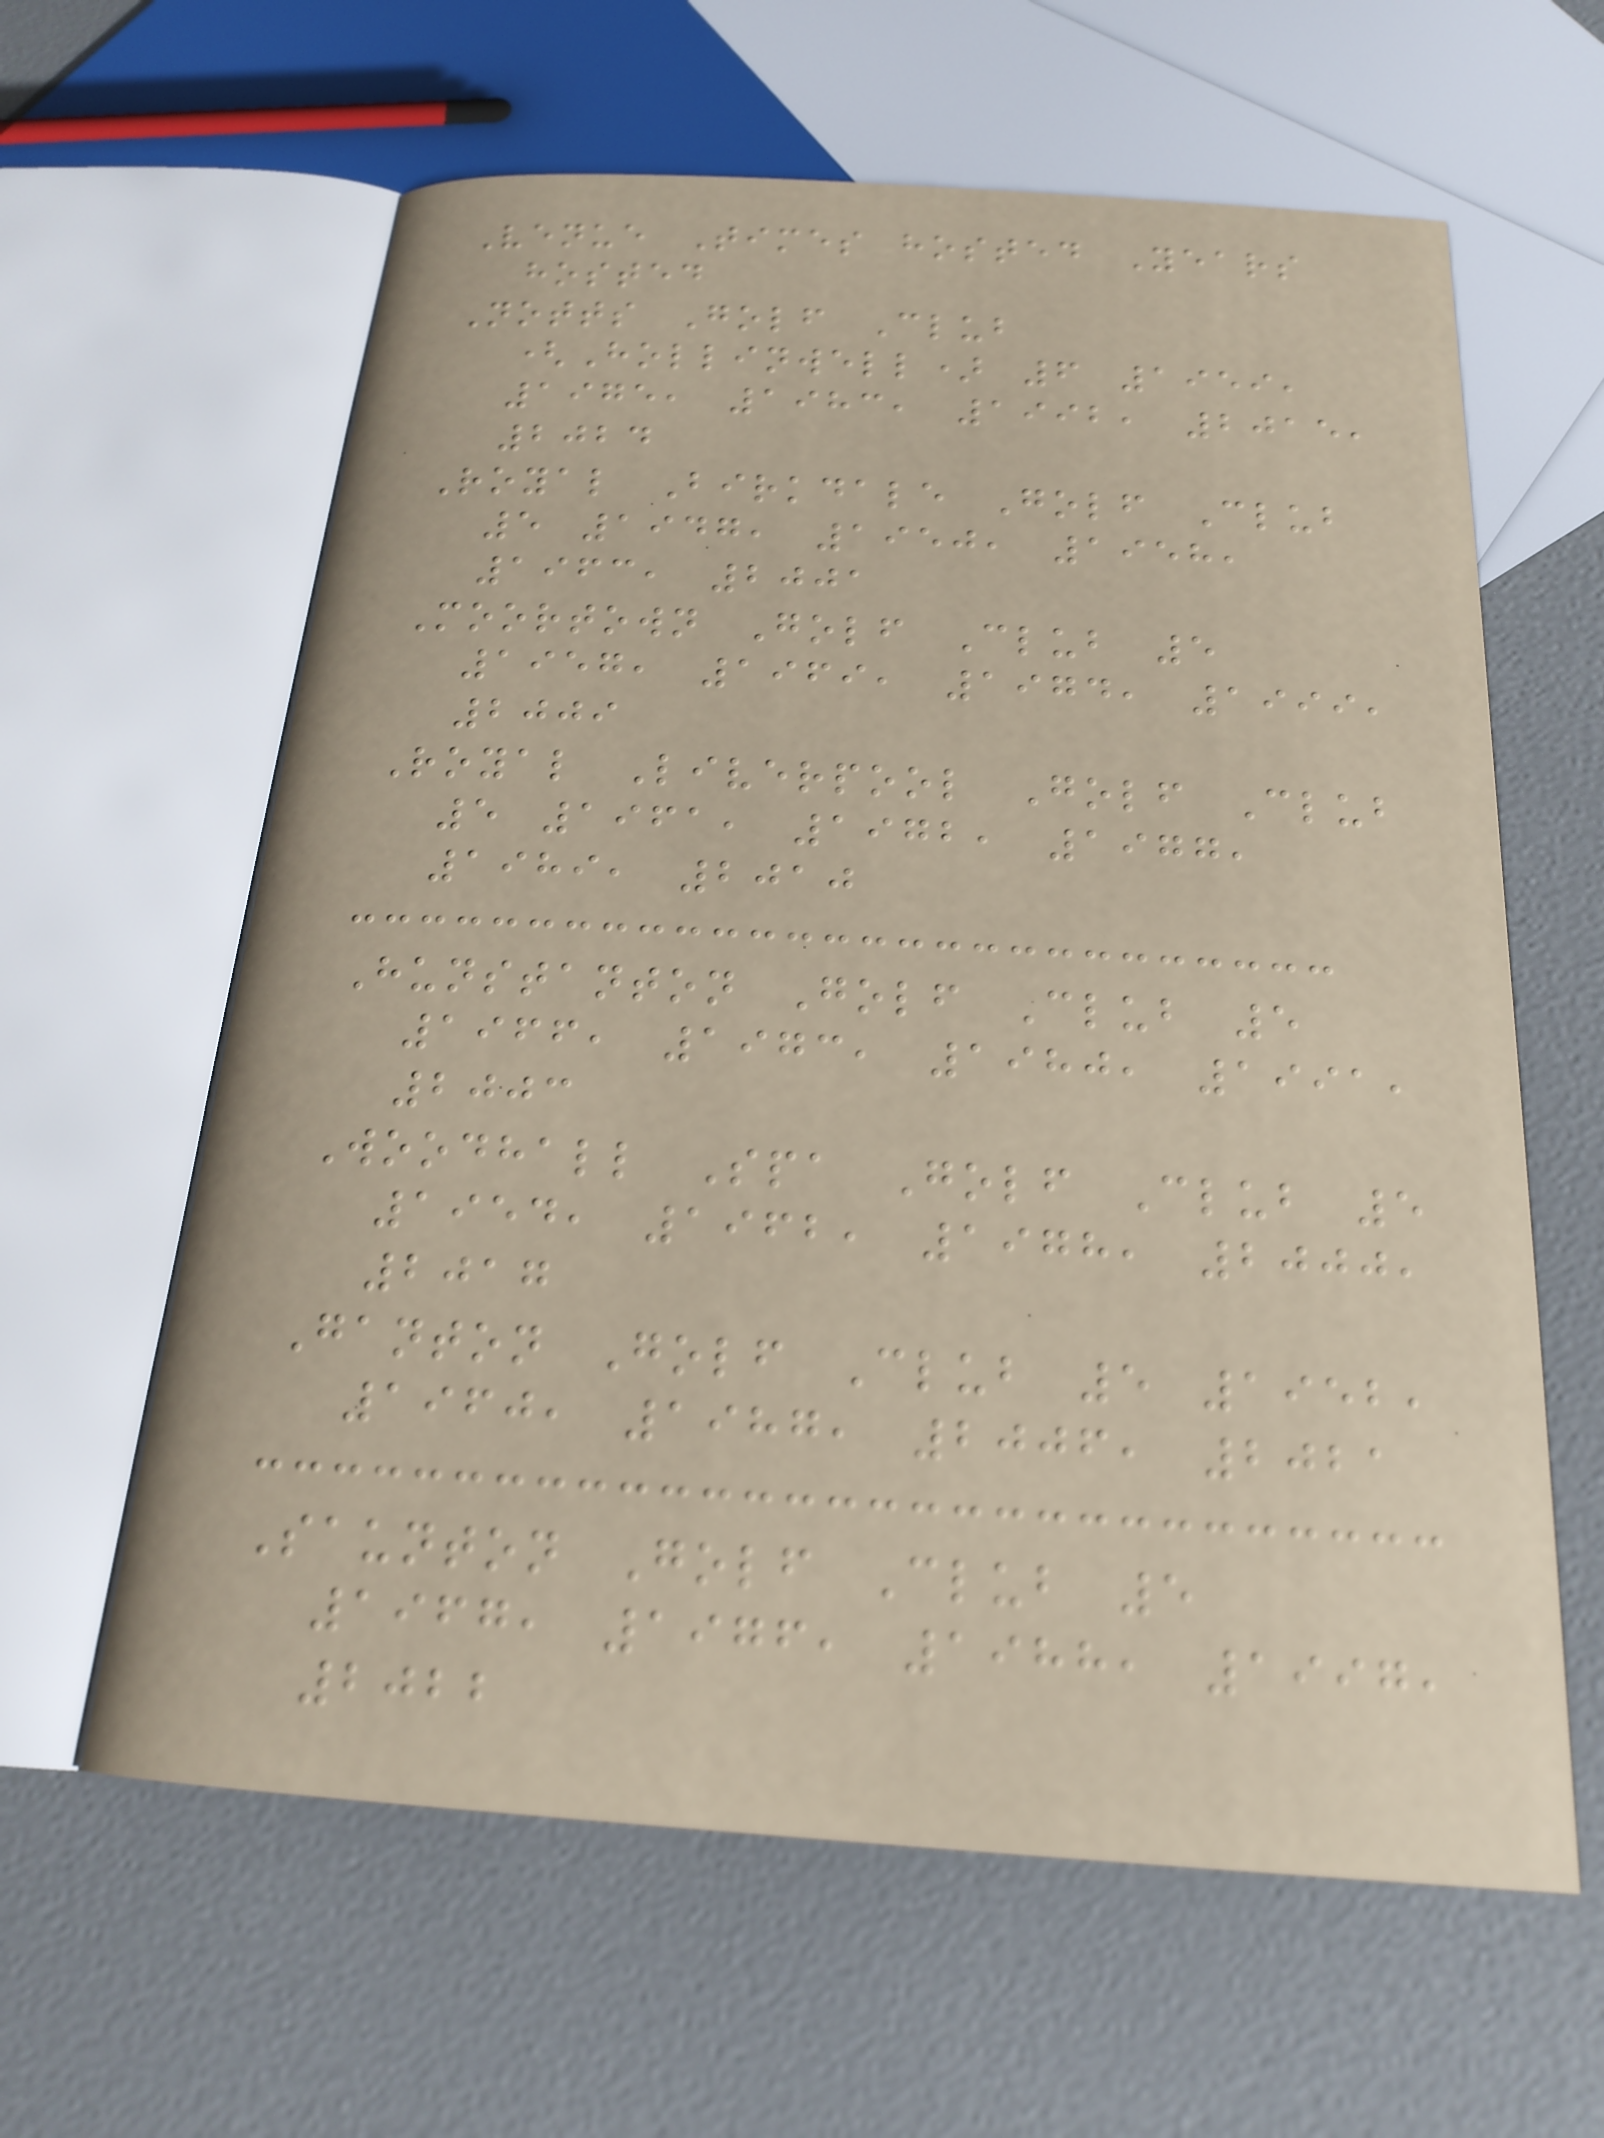Venue Times hosted Years
hosted
Notts Golf Club
(Hollinwell) 6 1959,
1975, 1983, 1992, 2015,
2024
Royal Birkdale Golf Club
5 1947, 1950, 1958,
1963, 2001
Moortown Golf Club 5
1957, 1969, 1974, 1999,
2009
Royal Liverpool Golf Club
5 1961, 1972, 1977,
1989, 2010
Hunstanton Golf Club 5
1966, 1973, 1980, 1991,
2003
Woodhall Spa Golf Club 5
1954, 1962, 1978, 2000,
2017
Ganton Golf Club 5 1952,
1960, 1987, 2006, 2021
Saunton Golf Club 5
1967, 1976, 1988, 1997,
2022
